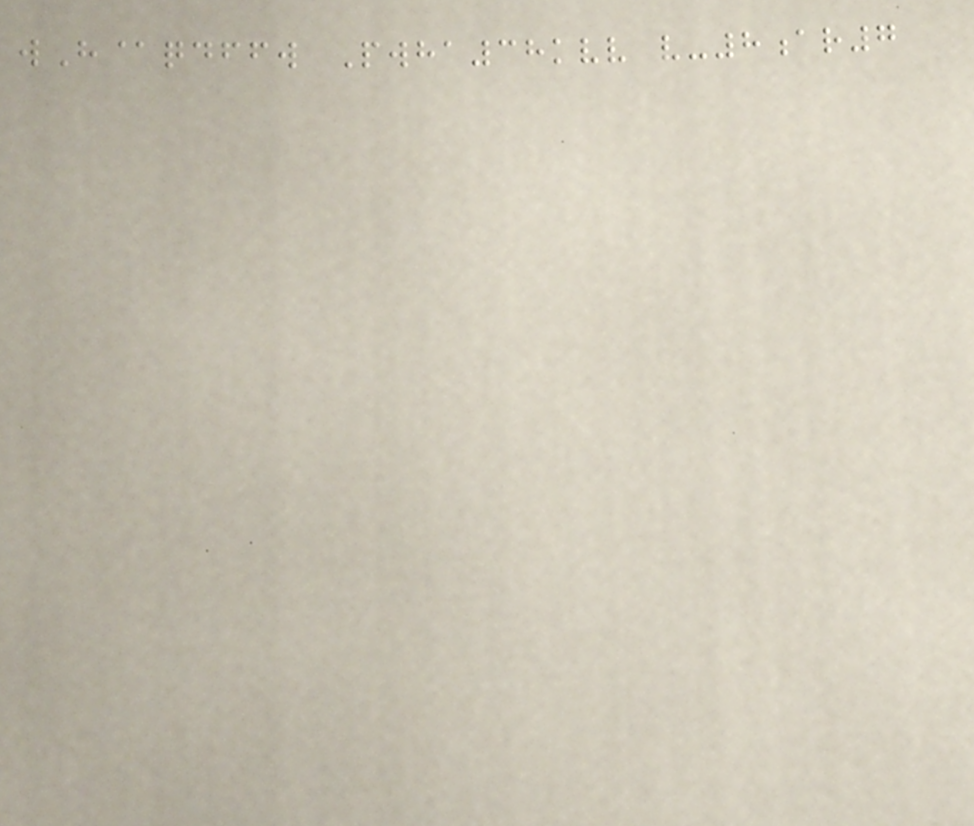wH@qdffw Pwha38kvv v-8ar7
